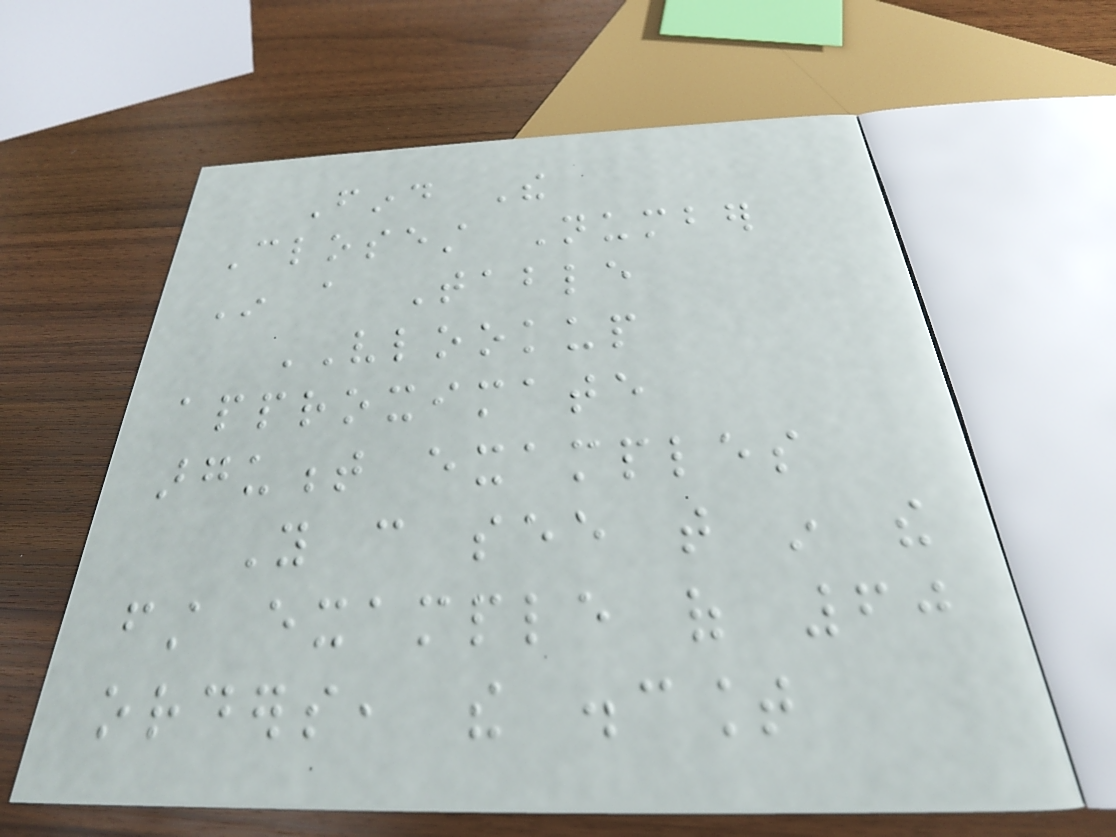Find The
Closest Number
In a Table
VLOOKUP
approximate
argument examples
You can see that in the
first example of 60
orders, the discount
